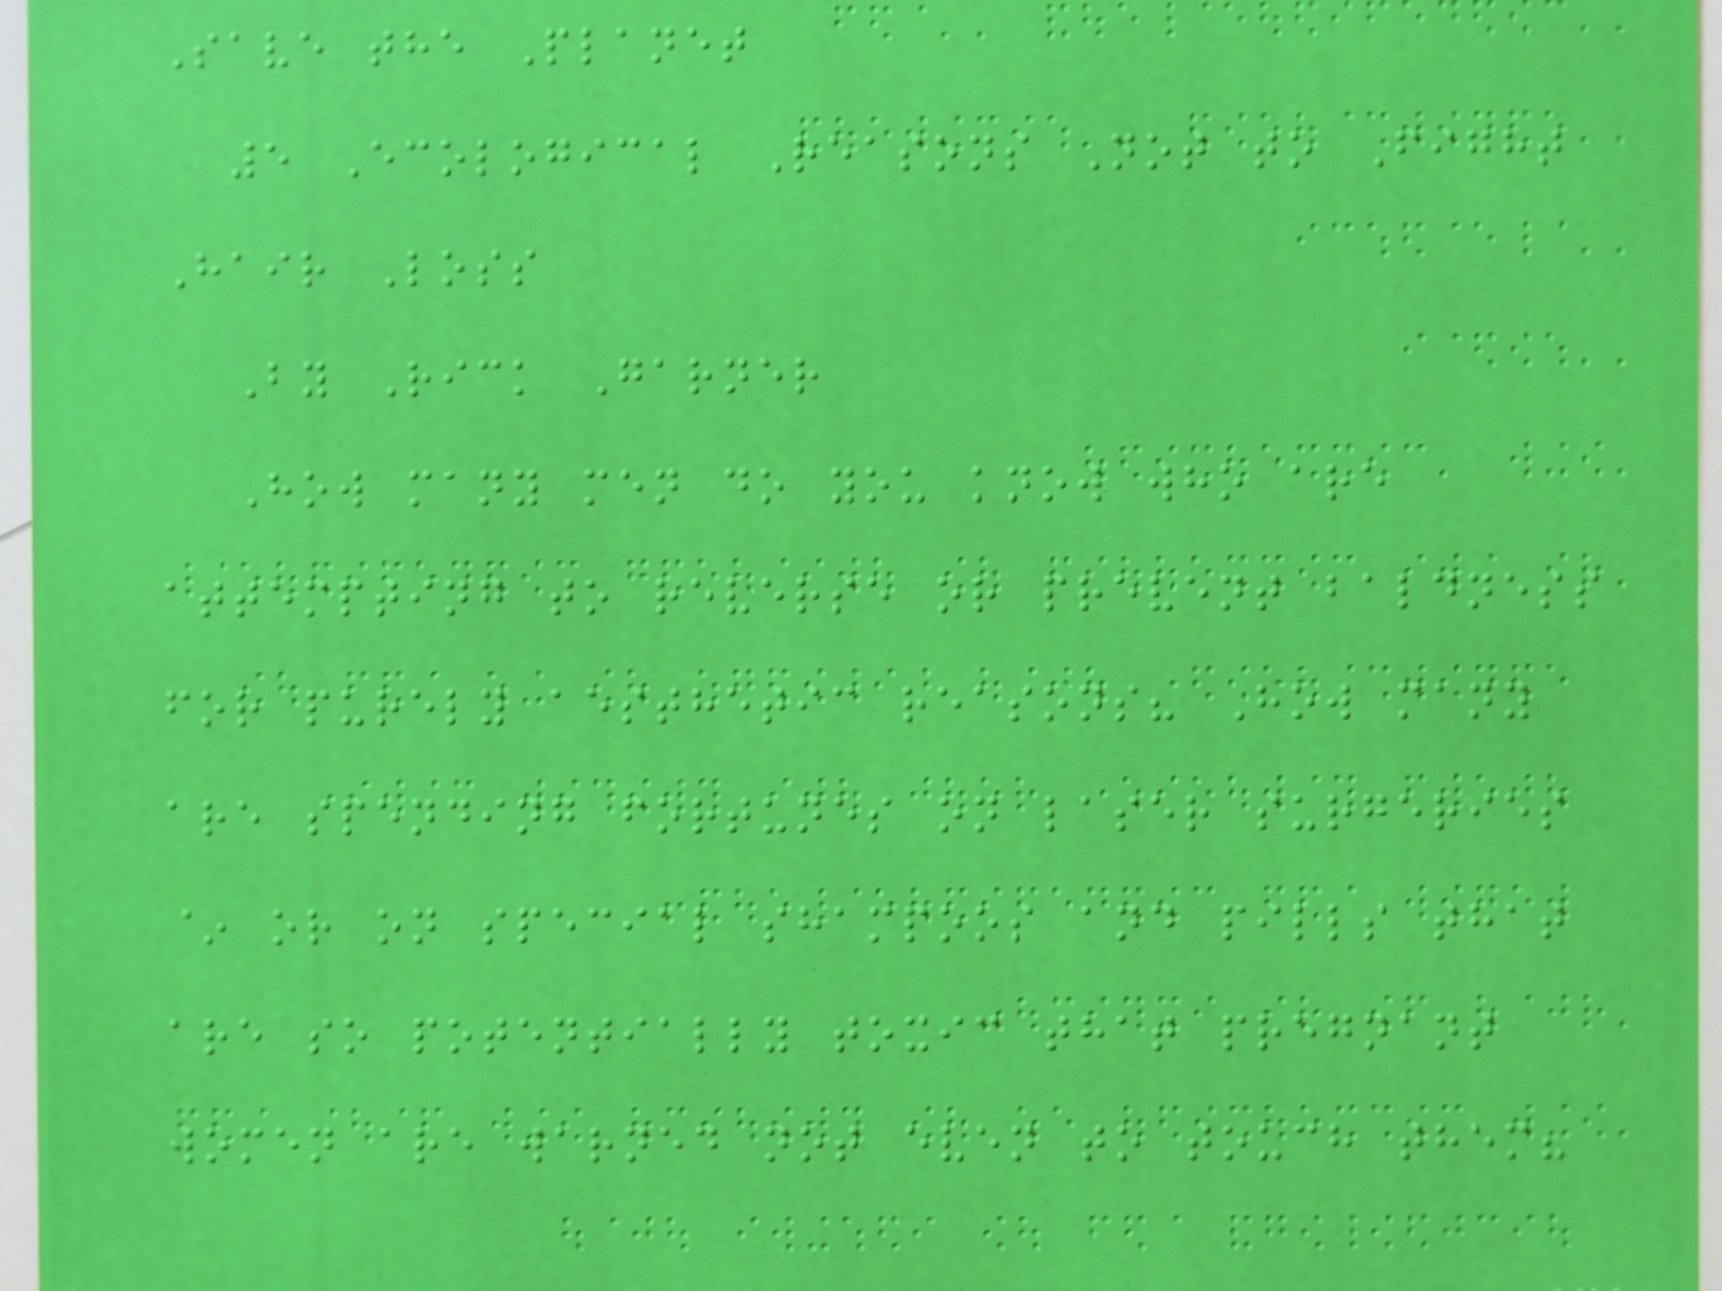Save the Planet
5 Ecological Reasons Not to Fight
Hair Loss
By Rick Garner
How many men do you know who are
attempting to reverse or prevent baldness
for purely aesthetic reasons? How many
are spending fortunes on laser surgeries
~ or on special shampoos and pills that
are so potentially toxic that pregnant
women are warned not even to touch them?
